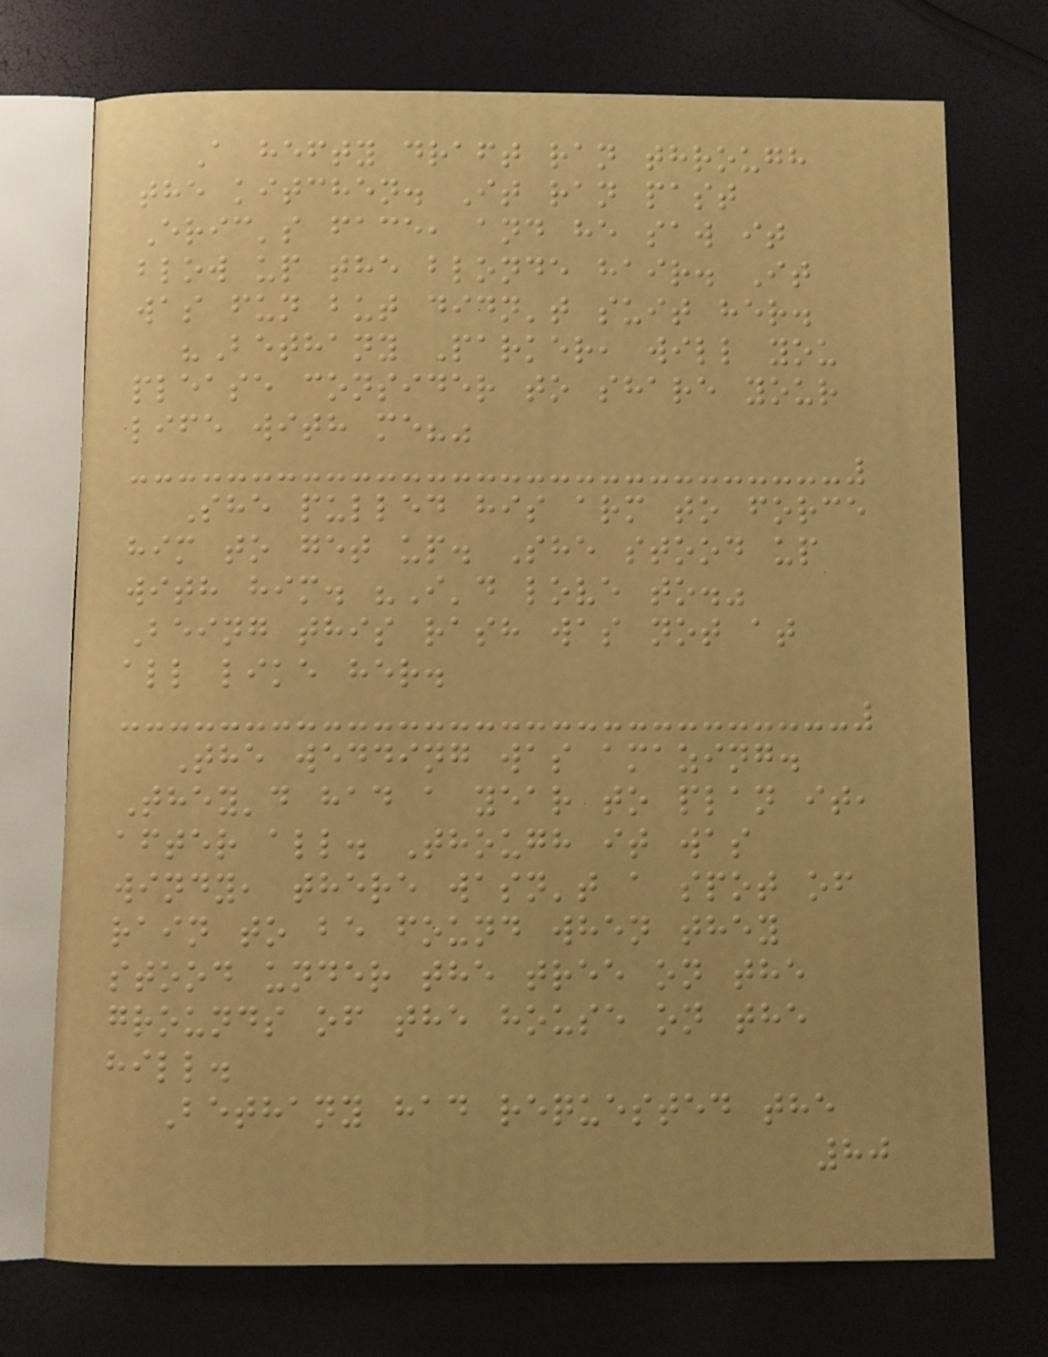A hefty draft ran through
the kitchen. It ran past
Eric's face, and he saw it
blow up the blonde hair. It
was fun but didn't suit her.
"Bethany Parker, will you
please consider to share your
life with me?"
She pulled his arm to force
him to get up. She stood up
with him. "I'd love to."
Being this rash was not at
all like her.
The wedding was amazing.
They'd had a year to plan it,
after all. Though it was
windy, there wasn't a spot of
rain to be found when they
stood under the tree on the
grounds of the house on the
hill.
Bethany had requested the
80
